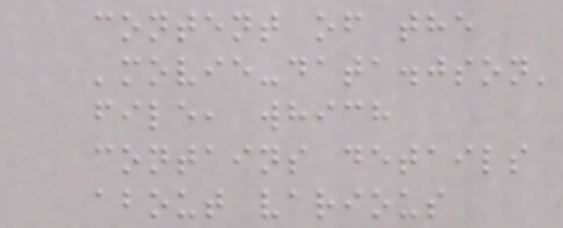content of the
'movie-data.json'
file, which
contains details
about various
